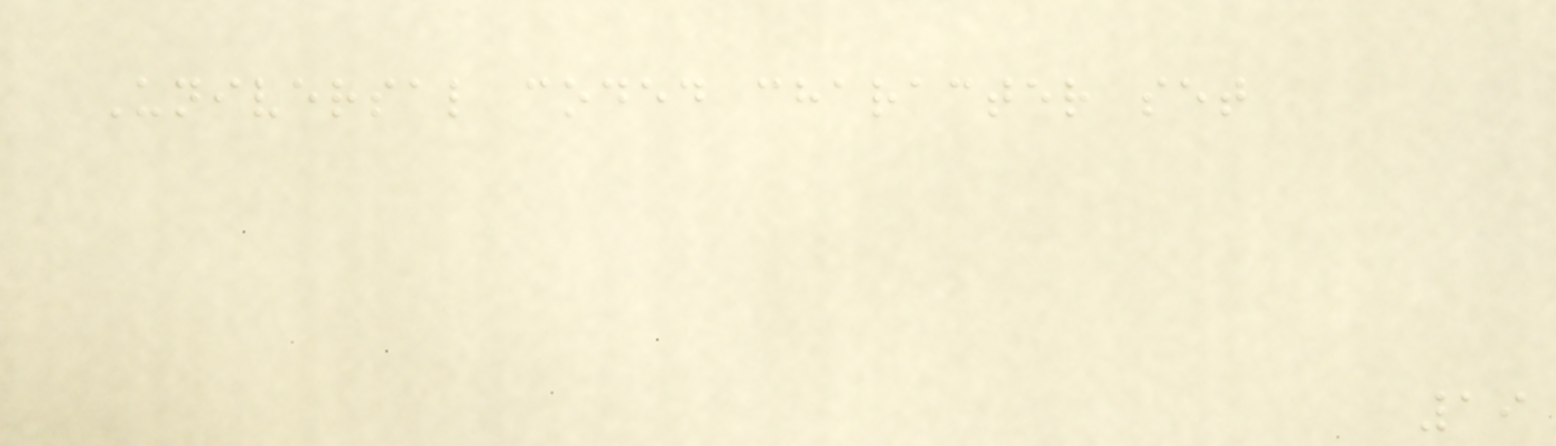Universal coded character set
19
